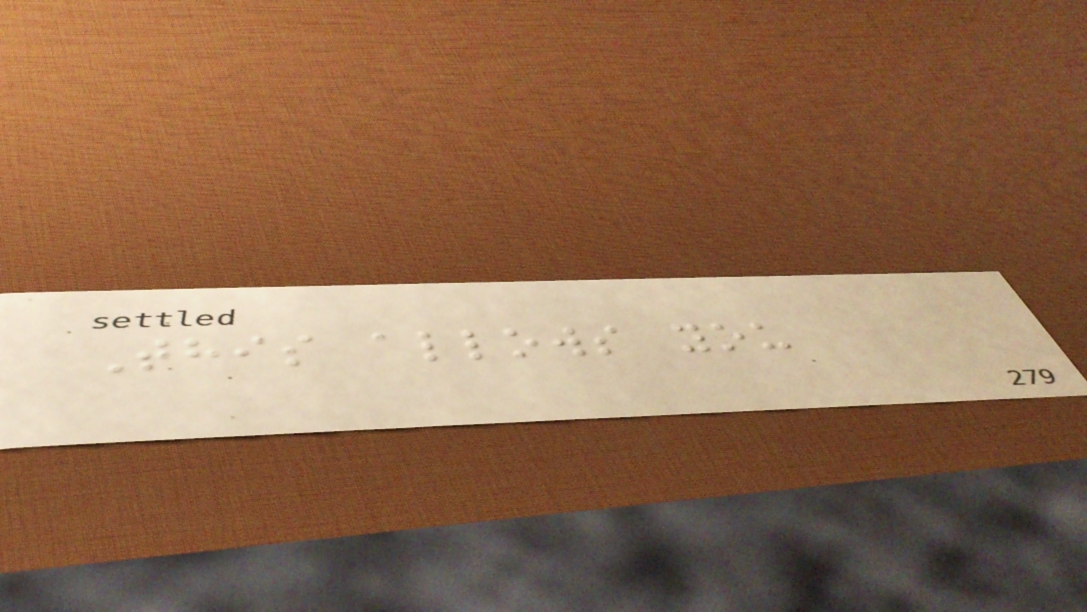This allows you
